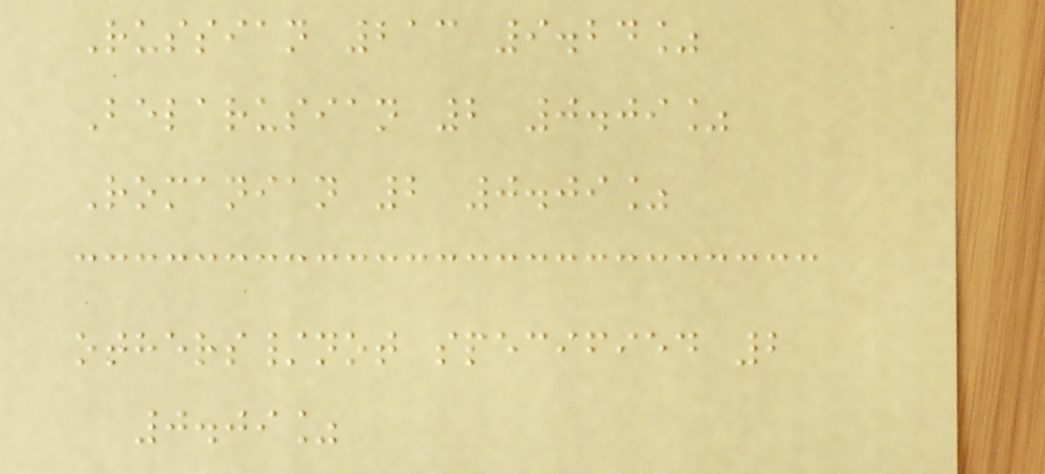Russian 213 9.24%
Belarusian 2 0.09%
Romanian 2 0.09%
others/not specified 2
0.09%
